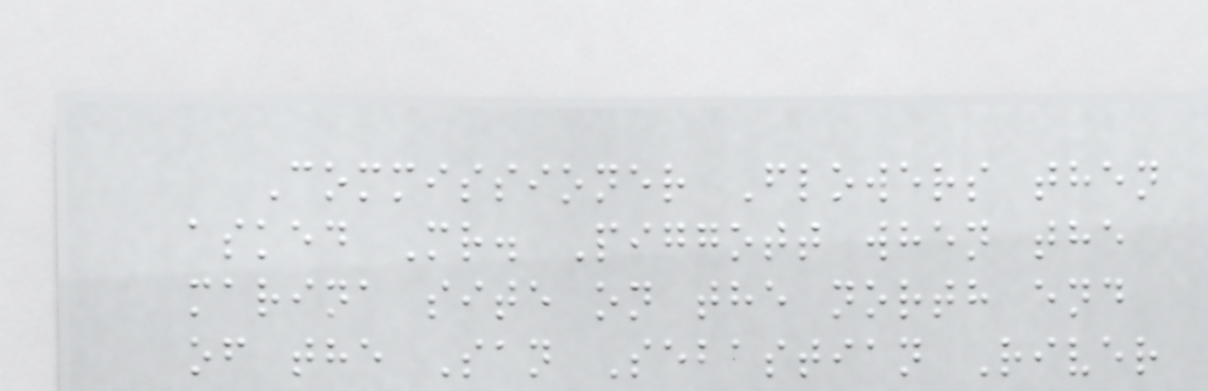Commissioner Flowers then
asked Mr. Piggott when the
marina site on the north end
of the San Sebastian River
